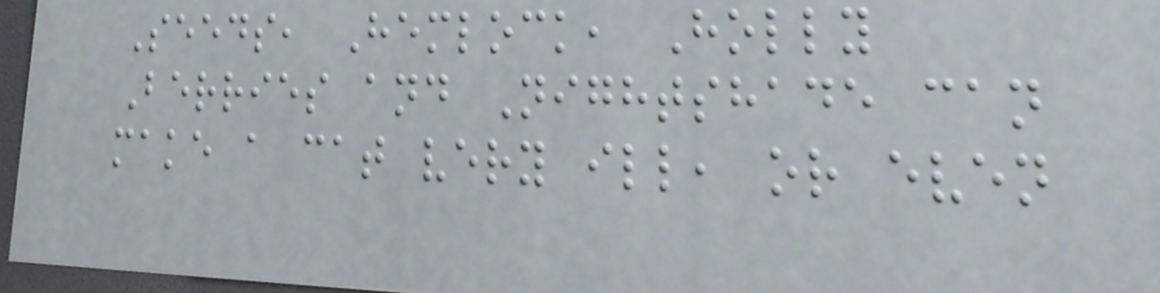Seeds, Hemlock, Holly
Berries and Nightshade can
make a cat very ill, or even
